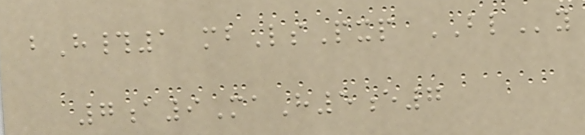bH#1 mbLsPxp BLy
7a9MaH5e7
